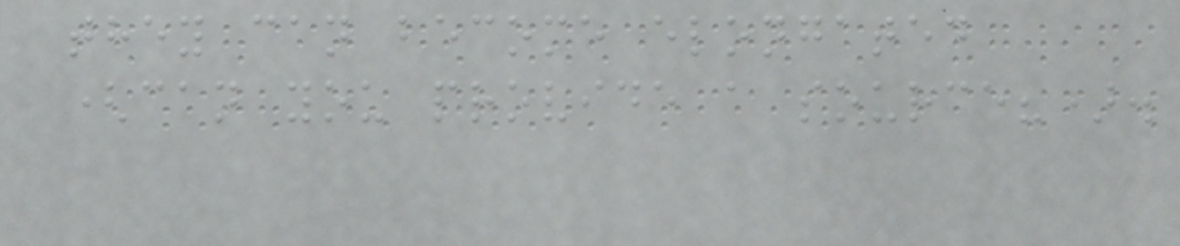they can become elongated
(can you provide a source?).
